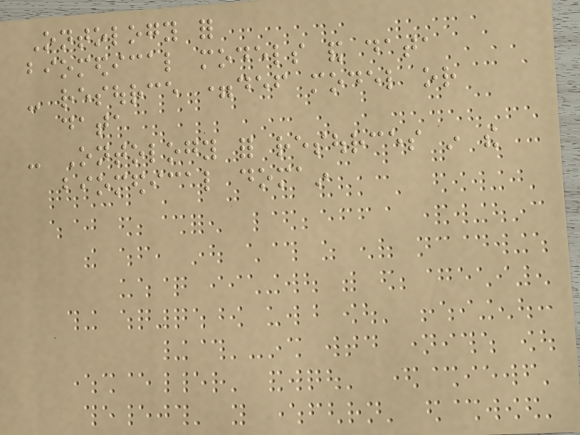Ontology for
biomedical models and data
- resource =def model or
data
- Ontology for resources in the
biomedical domain
